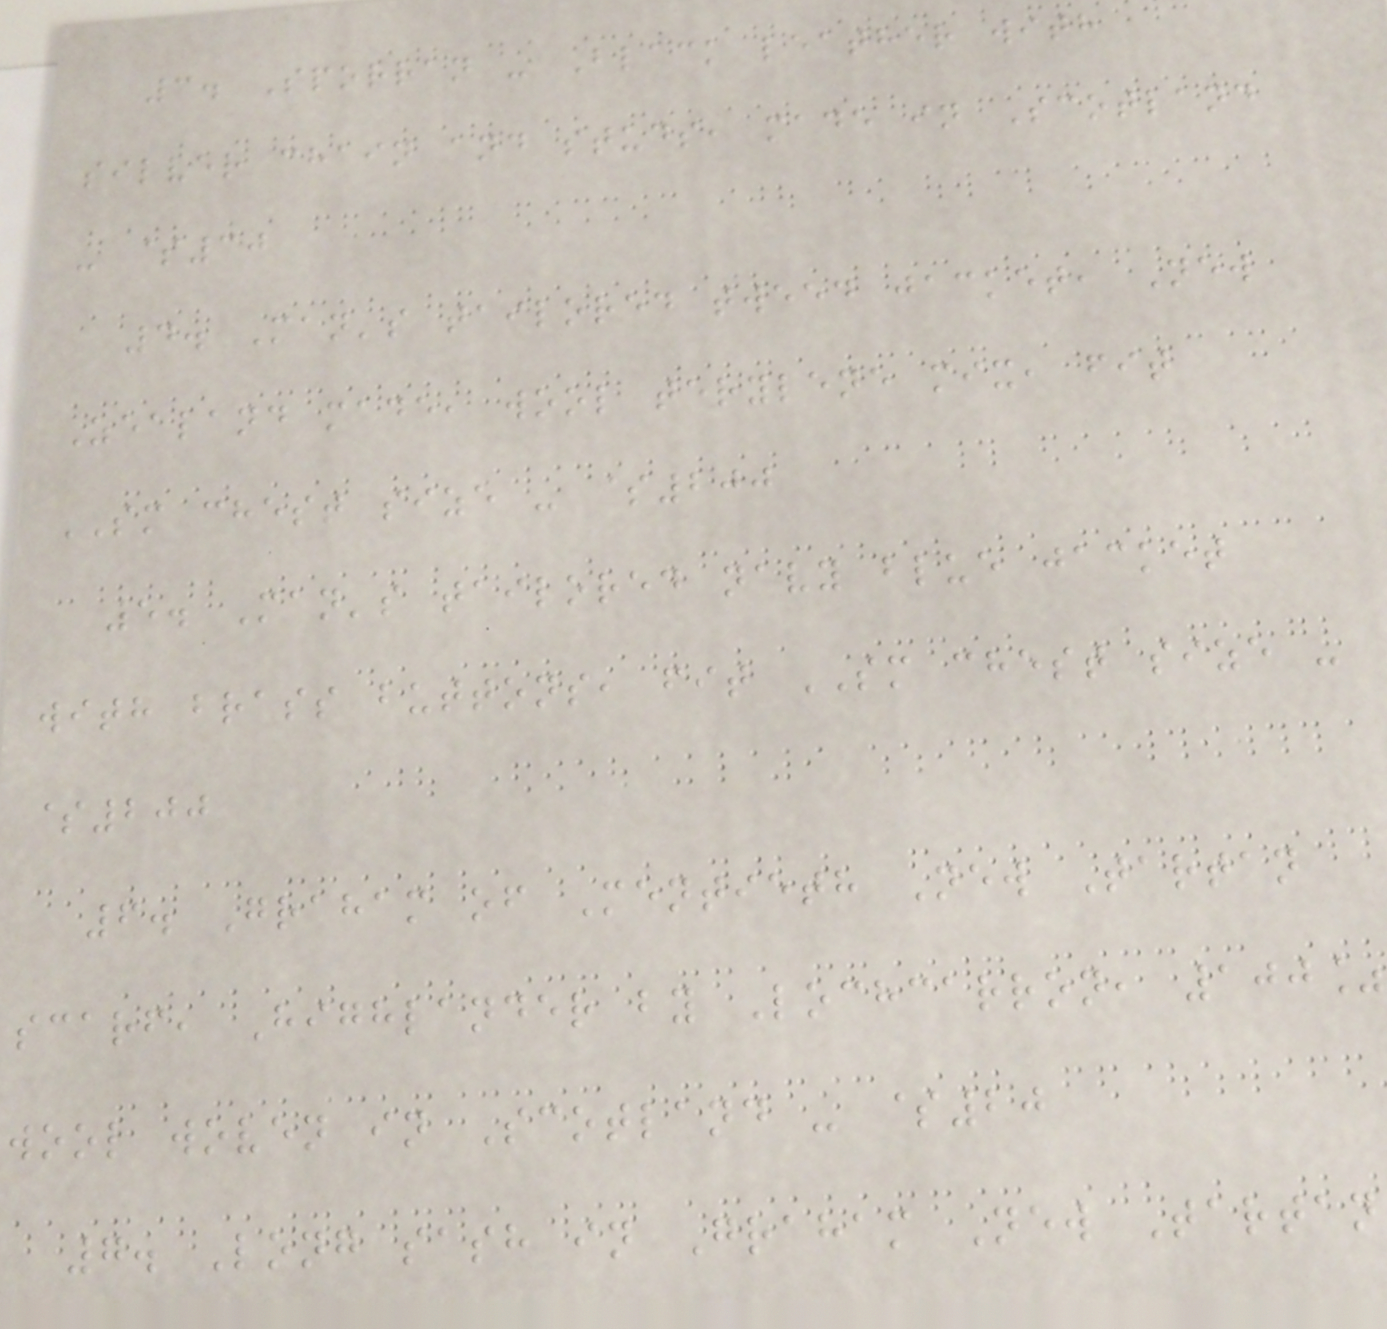3. Sporran - Black leather with
silver chain and studs, made in Scotland
- $30
4. Man's tailored tweed jacket, New
Zealand made, wool terylene mix, fit
SM chest size - $200
5. Man's tailored navy blue jacket
with brass buttons, fit SM chest size -
$200
6. Graham of Mentieth New Tartan
scarf, Highlander by Lochcarron, 100%
wool woven in Scotland - $20
7. Long sash in Graham New Tartan
